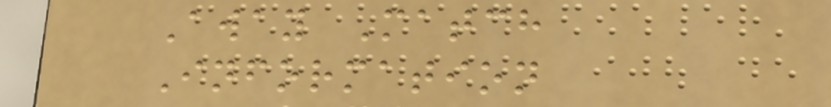Away Match
Information
